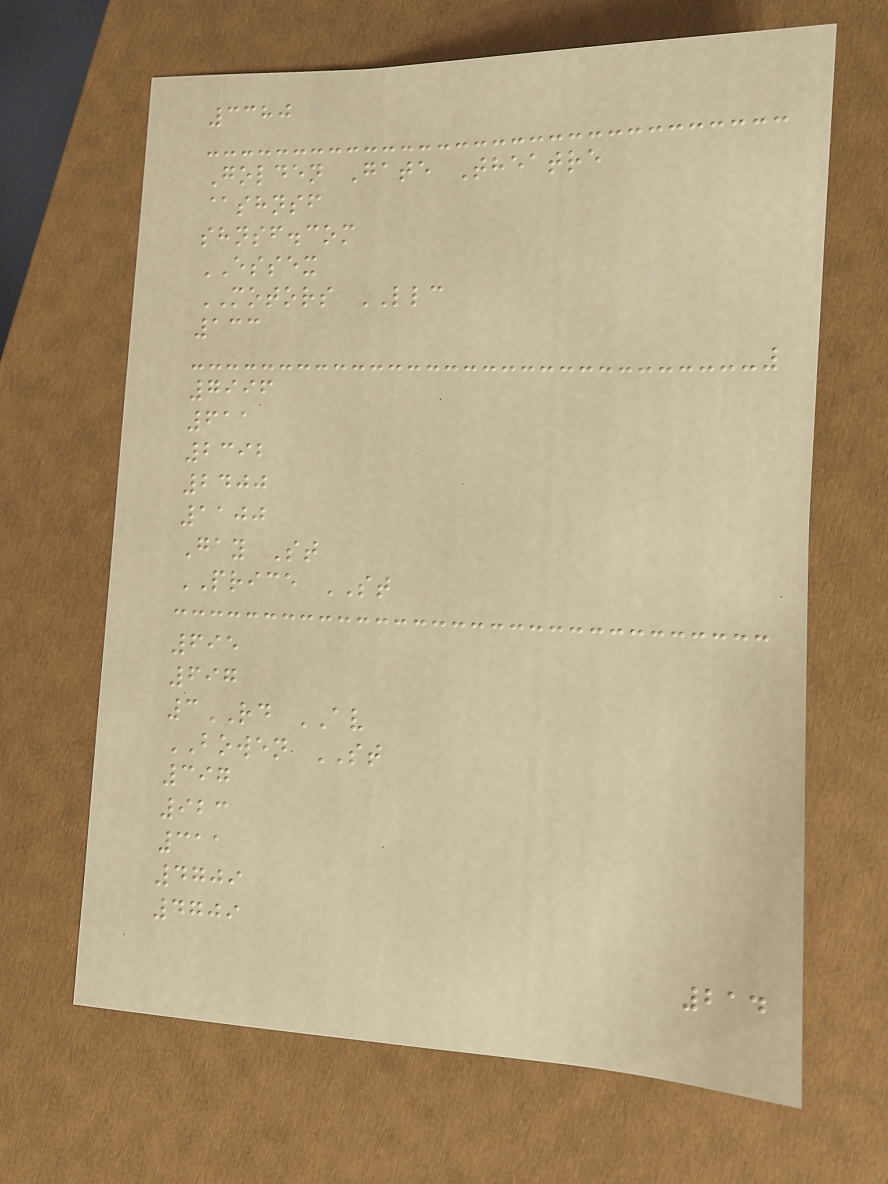3380
Golden Gate Theatre
@shnsf
shnsf.com
ESSEX
MOTORS LLC
133
7996
611
2392
2400
1100
Gay St
PRICE ST
695
697
3RD AV
BOWEN ST
397
923
311
4709
4709
214
